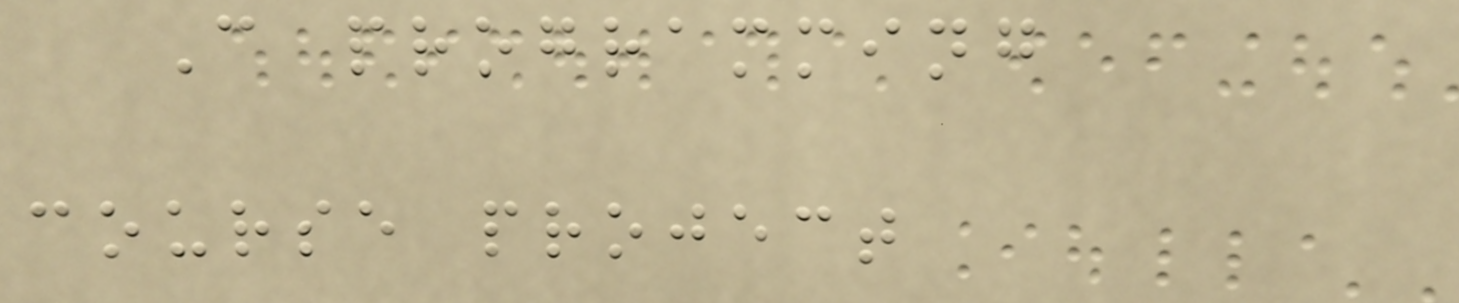C programming
course project
